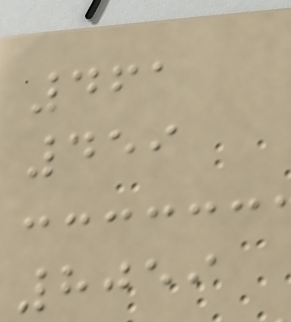461
459
8059
